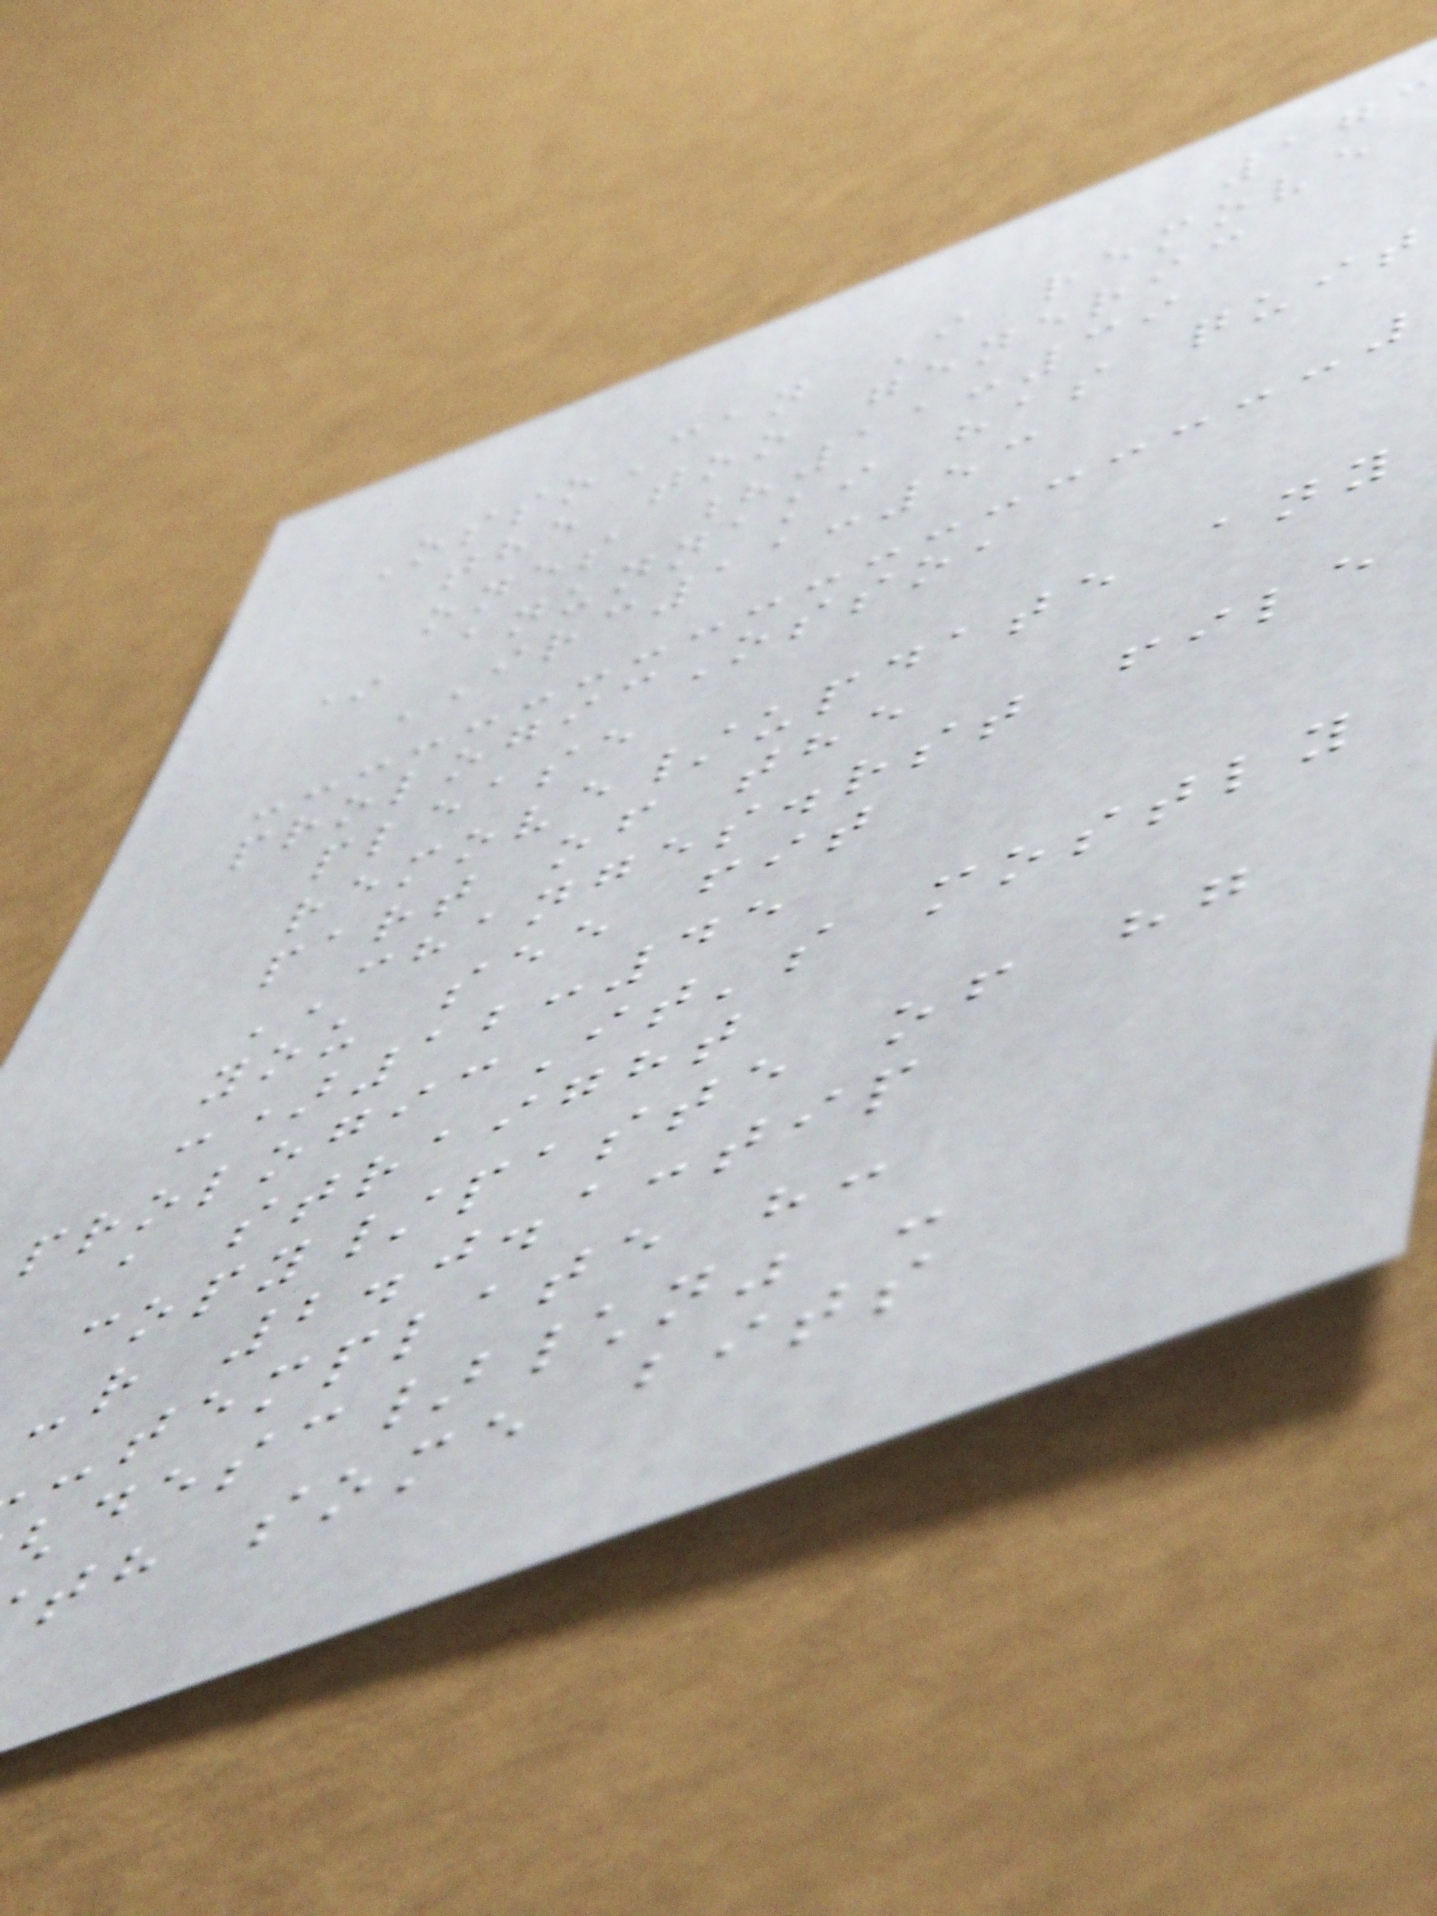173
OssoCan I remove
the too generic
ones ?11:39
* anunnaki has quit
IRC11:53
prologicOsso,
please
remove/update any
part of the
CHANGES.rst file
you see fit
:)12:45
prologicIt's mostly
a straight
copy/paste of hg
-r 2.0.1:tip
desc}\n" -
th some bits
